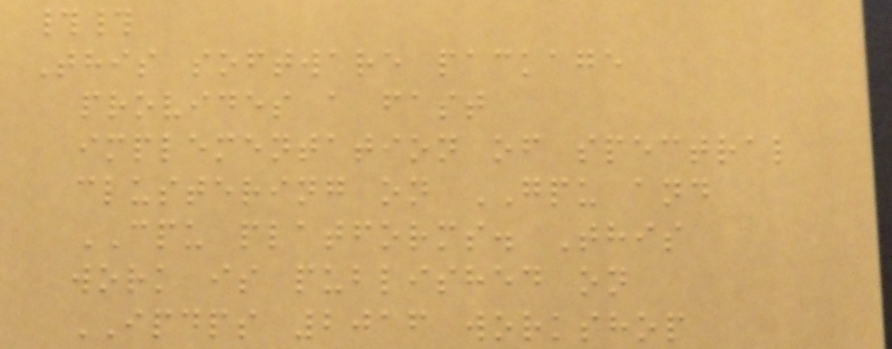##
This software package
provides a fast
implementation of spectral
clustering on GPU and
CPU platforms. This
work is published on
IPDPS 2016 workshop
